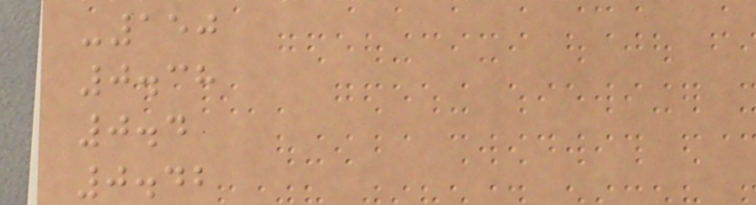-150
0.38
0.4
0.42
